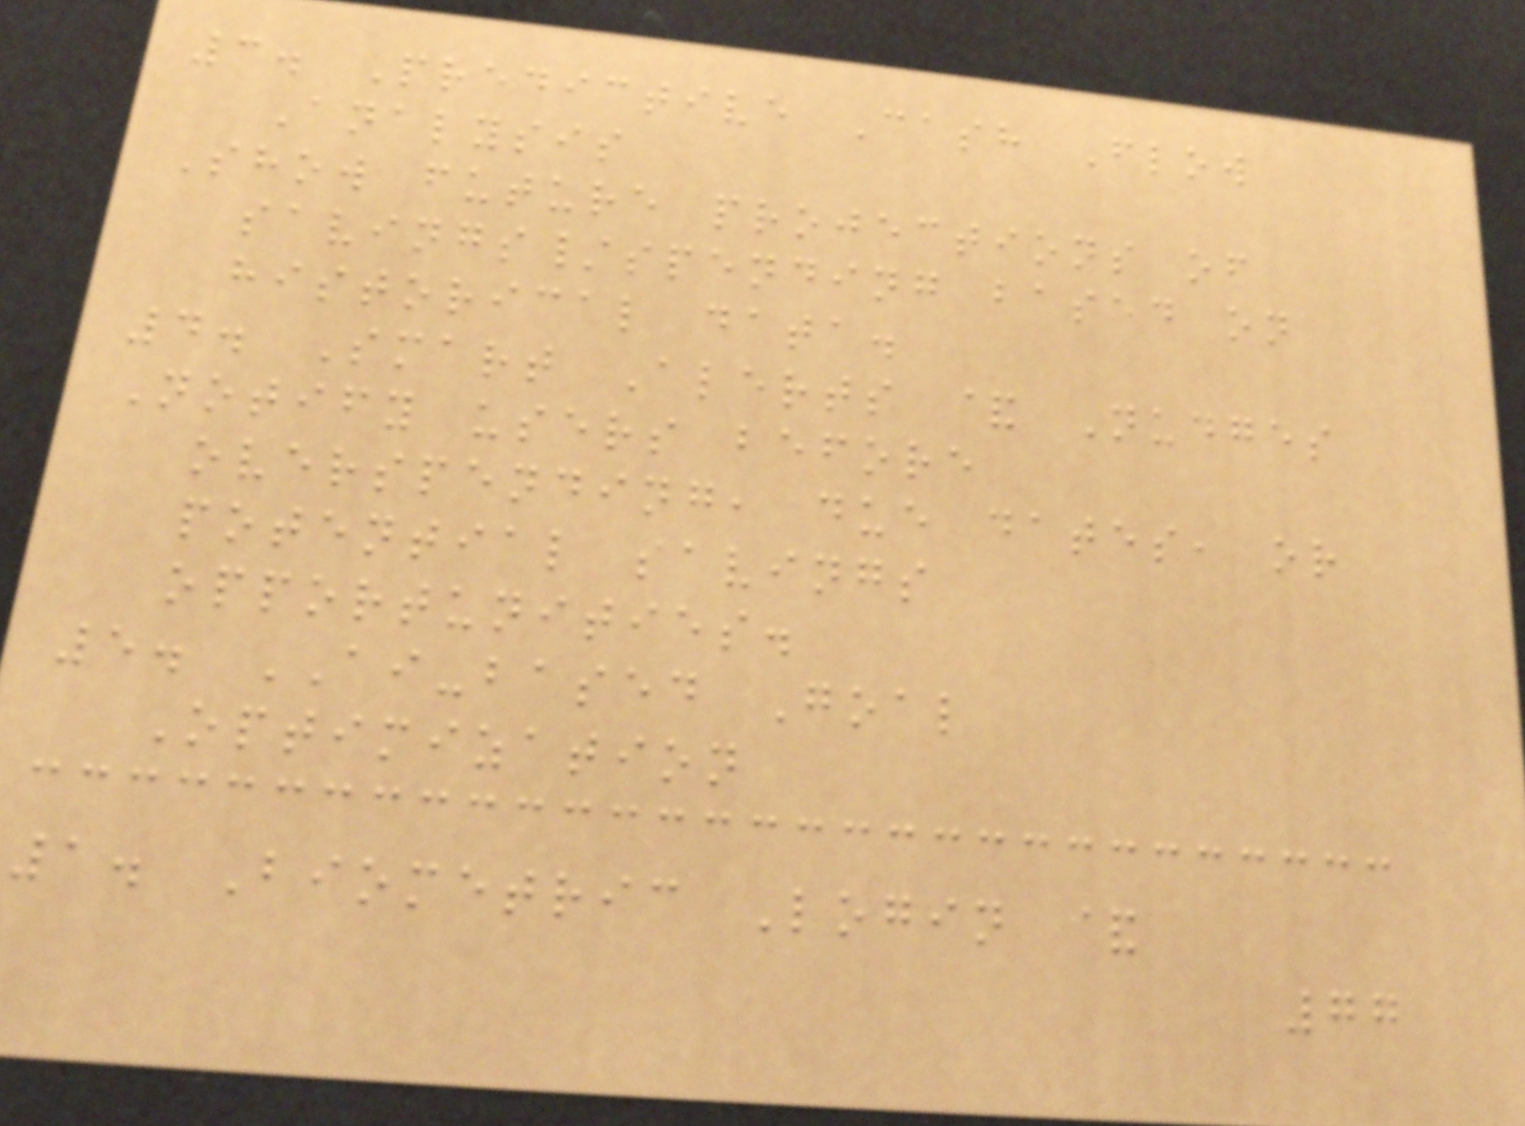3. Predictive Cash Flow
Analysis
Show future projections of
savings/spending based on
historical data.
4. Smart Alerts & Nudges
Notify users before
overspending, due dates, or
potential savings
opportunities.
5. AI-based Goal
Optimization
1. Biometric Login &
77
